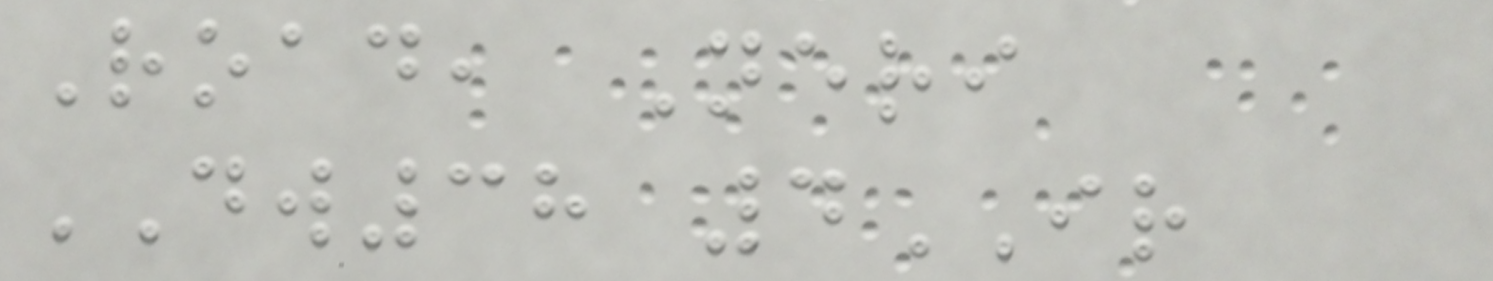Road, Neri
DW38 4IR
